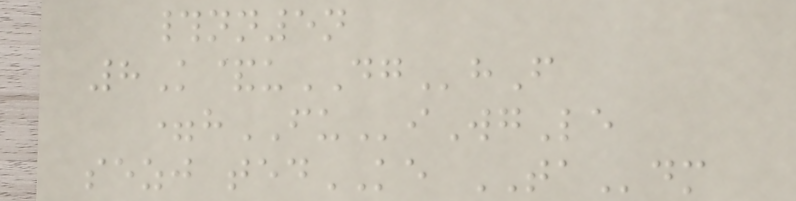#nn5n
8K&uDGhF
=hFUiWgLe
sezj tedKE TAdm
